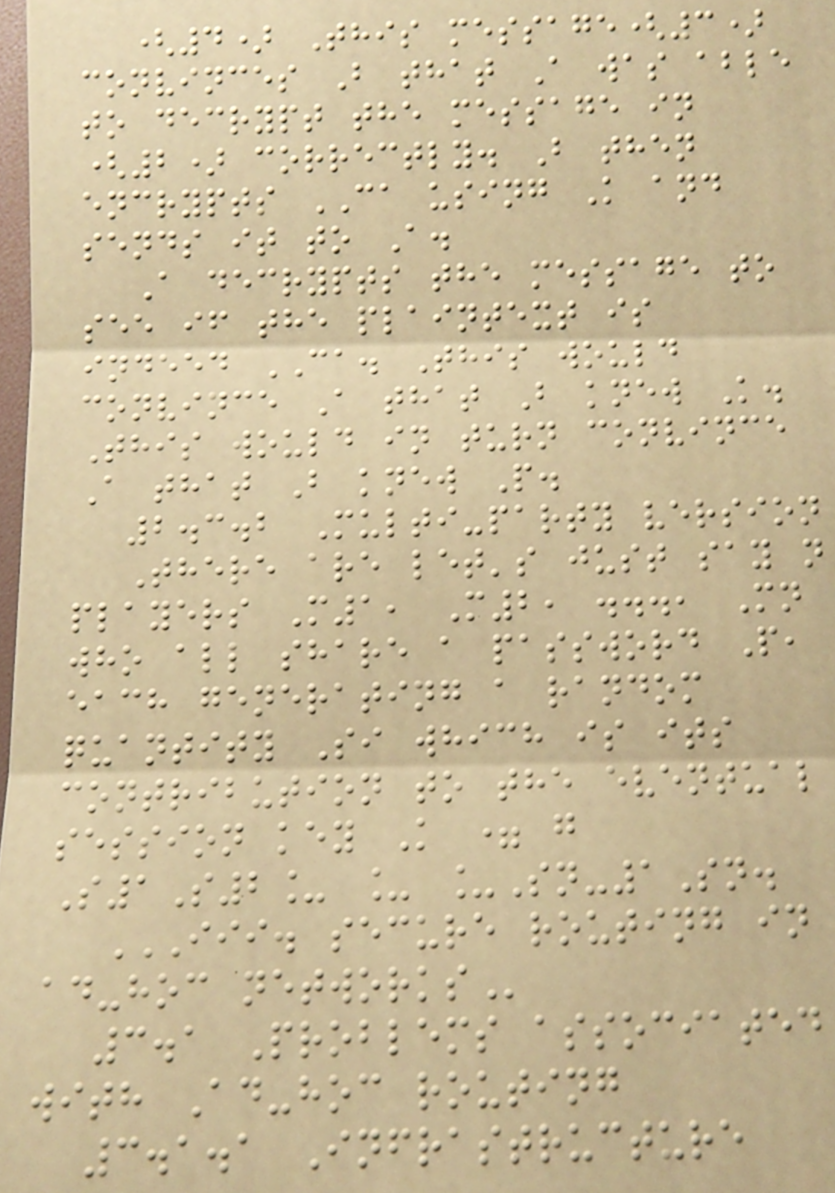(4) This message(3)
convinces B that A was able
to decrypt the message in
(2) correctly. B then
encrypts CA using K and
sends it to A.
A decrypts the message to
see if the plaintext is
indeed CA. This would
convince A that B knew K.
This would in turn convince
A that B knew P.
2.3.2 Multi-party version
There are let's just say n
players M1, M2, ..., Mn
who all share a password P,
each generating a random
quantity Si which is its
contribution to the eventual
session key K = g
S1S2_ _ _Sn-1Sn.
III. SECURE ROUTING IN
AD-HOC NETWORKS
3.1 Problems associated
with Ad-hoc routing
3.1.1 Infrastructure
